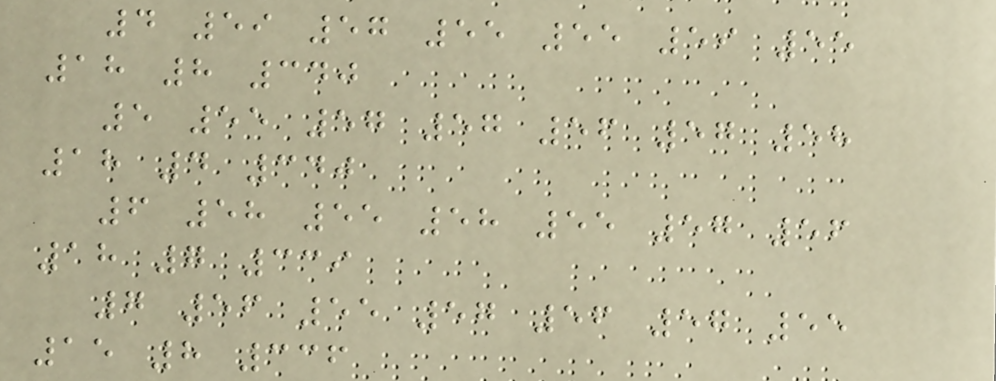4 59 57 55 55 59 55
18 8 340
5 55 57 57 56 57 58
18 4 340
6 58 55 58 55 57 56
18 7 339
7 56 55 57 56 57 55
15 8 336
